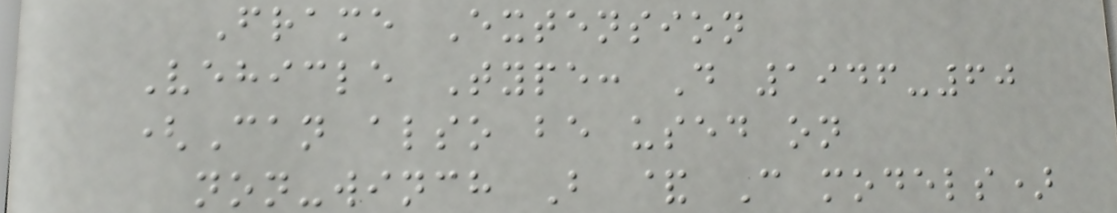Frame Extension
Vehicle Type: D 1946-60
(Can also be used on
non-winch B & C models)
